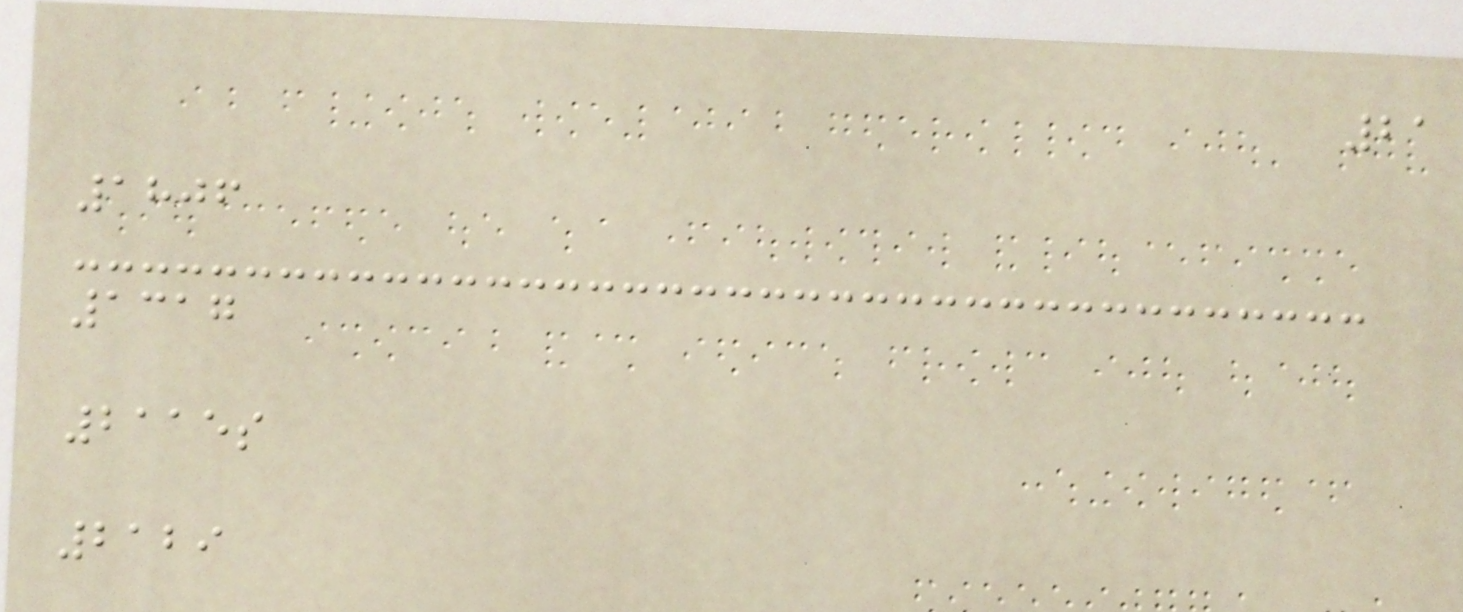21
1806
1317
2115s
2129
